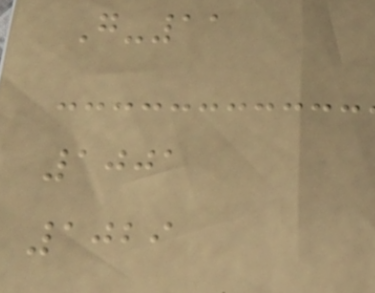G-11
1001
1029
